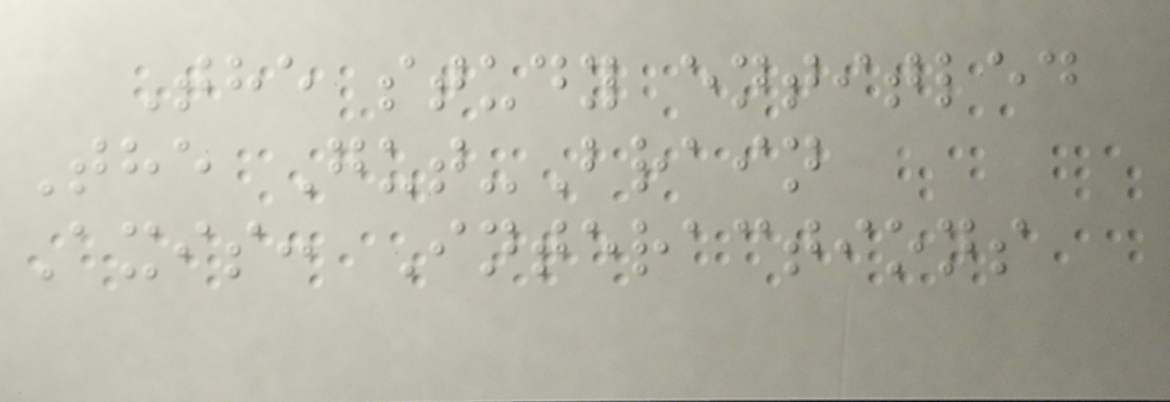The study entitled
The Gut-Brain
Axis: Interactions
